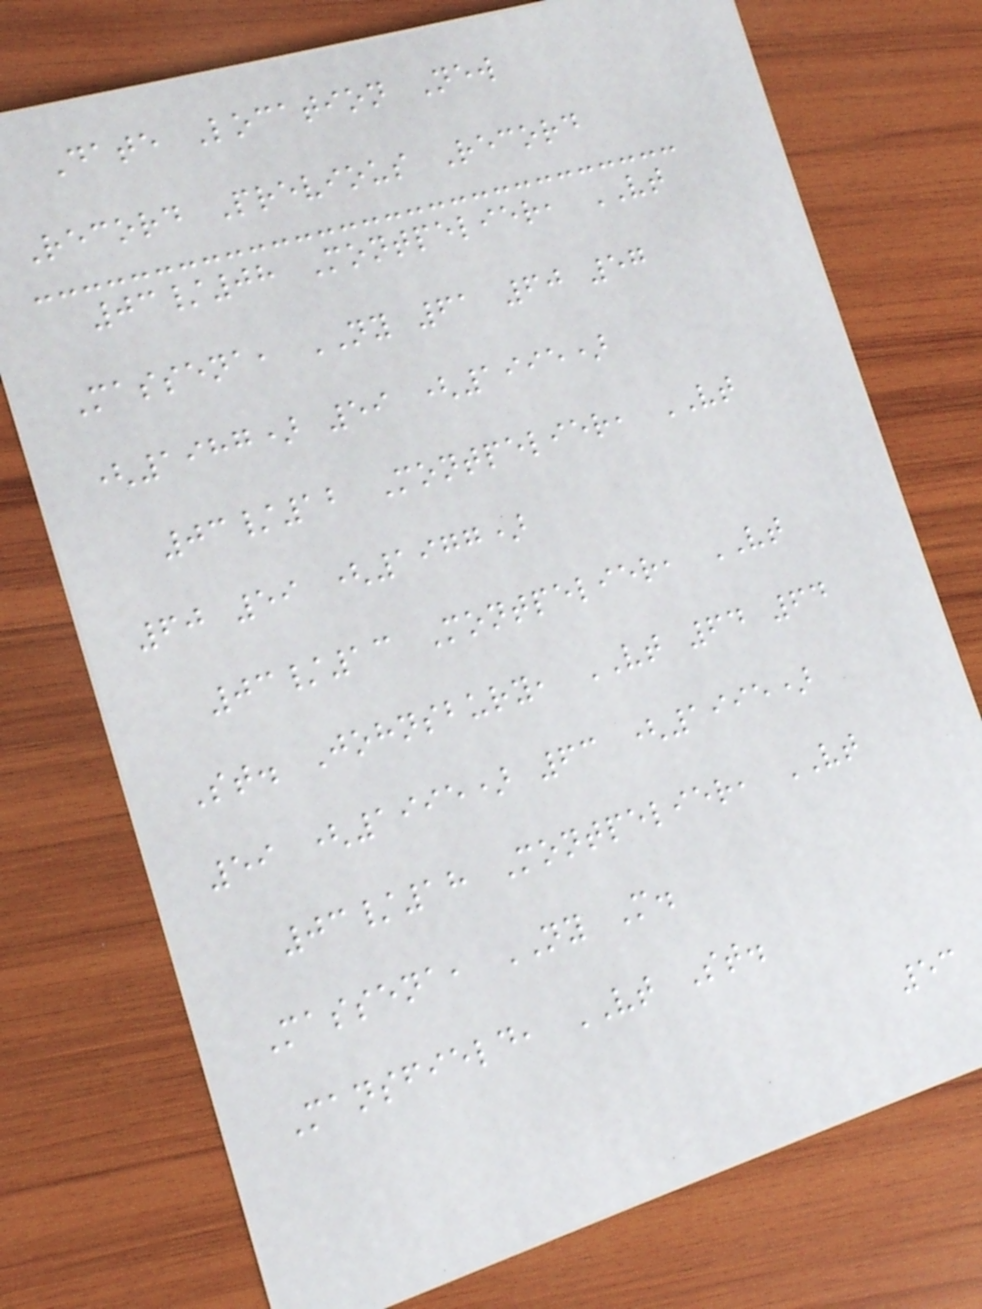Date Location New
Record Previous Record
03/08 Montpelier, VT
Massena, NY 61 60 57
(1987) 59 (1995)
03/12 Montpelier, VT
60 59 (1977)
03/13 Montpelier, VT
St. Johnsbury, VT 64 64
59 (1995) 63 (1995)
03/18 Montpelier, VT
Massena, NY M.
Mansfield, VT St.
53
